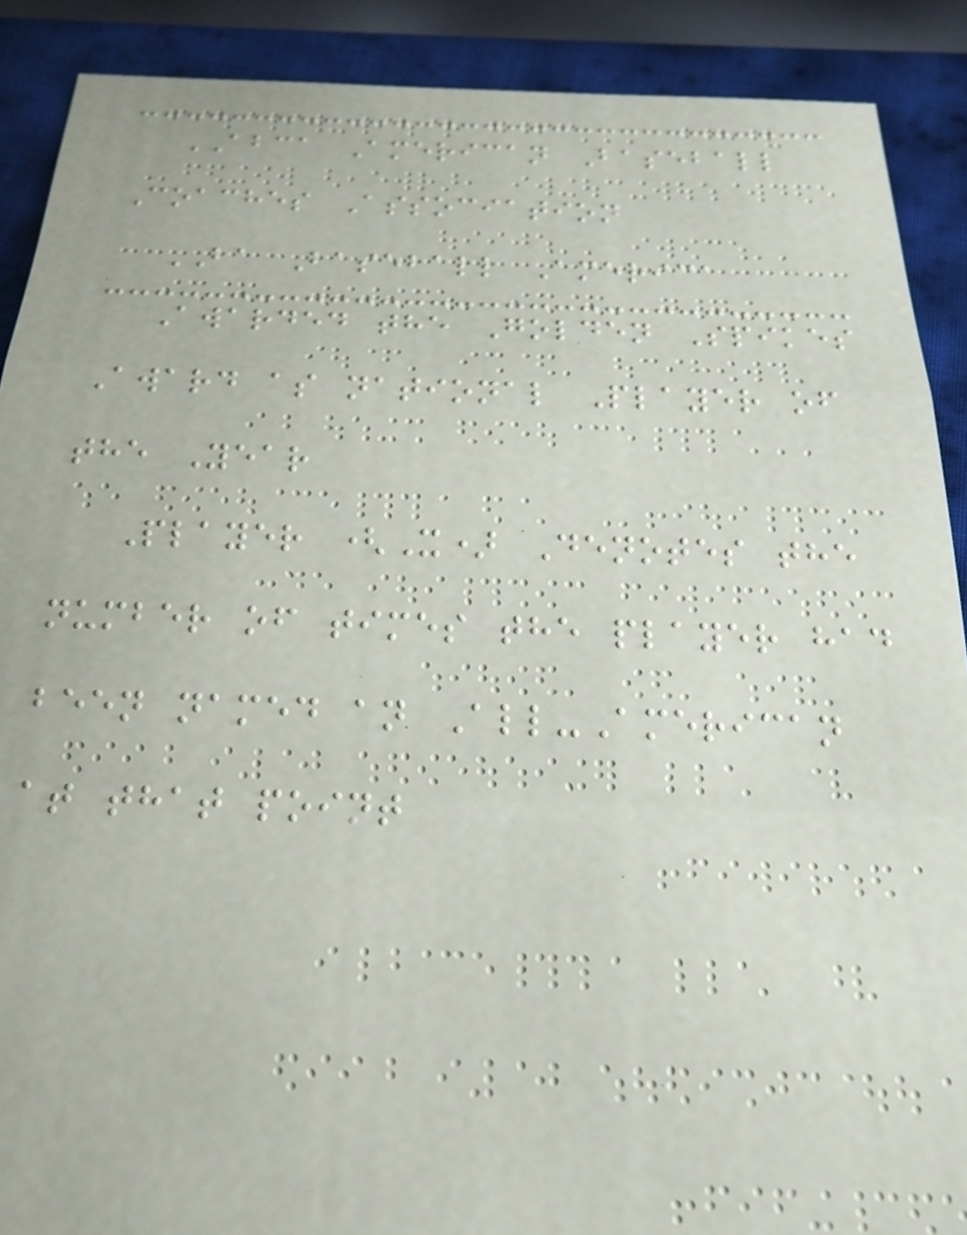ABCA American Baseball
Coaches Association
BA Baseball America
Awarded the Golden Spikes
Award as national Player of
the Year
Player (X) Denotes the
number of times the player had
been named an All-American
at that point
